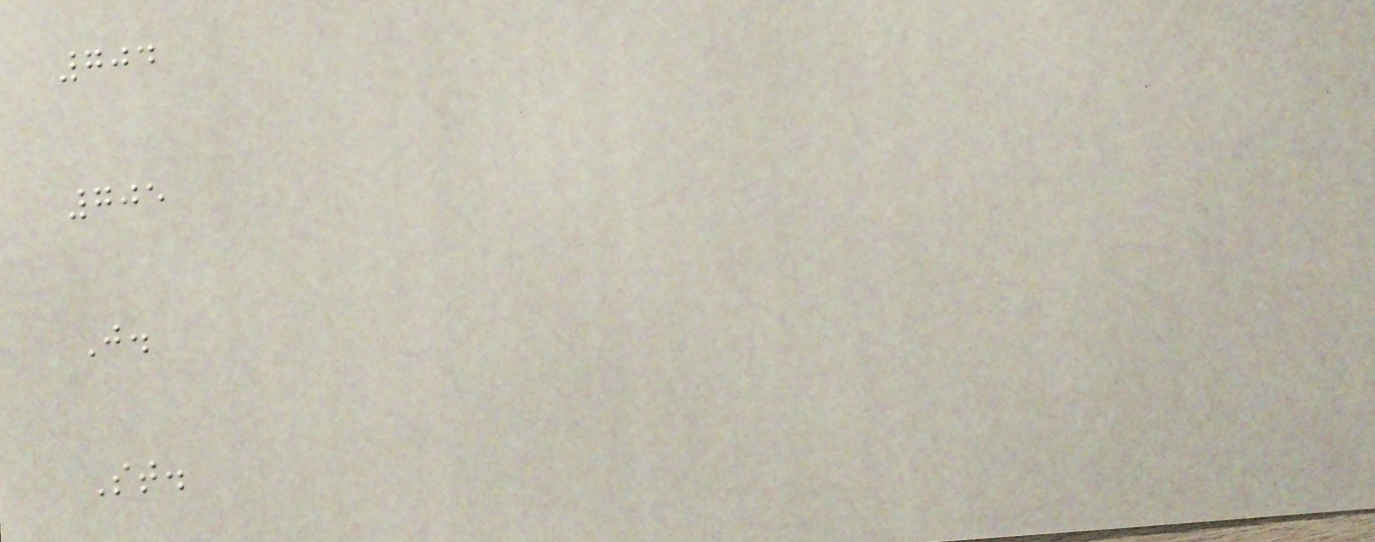704
705
J.
St.
